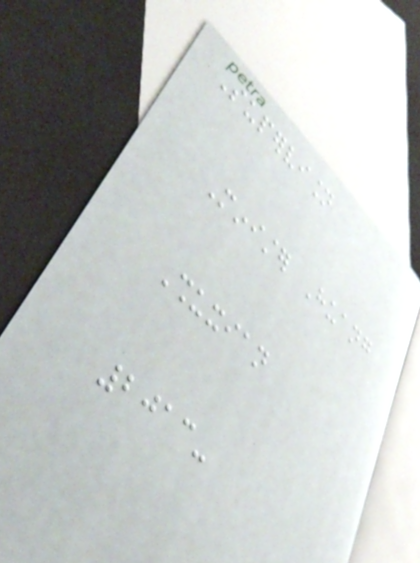Supervision
Minister Huang
Shuxian
2013-
